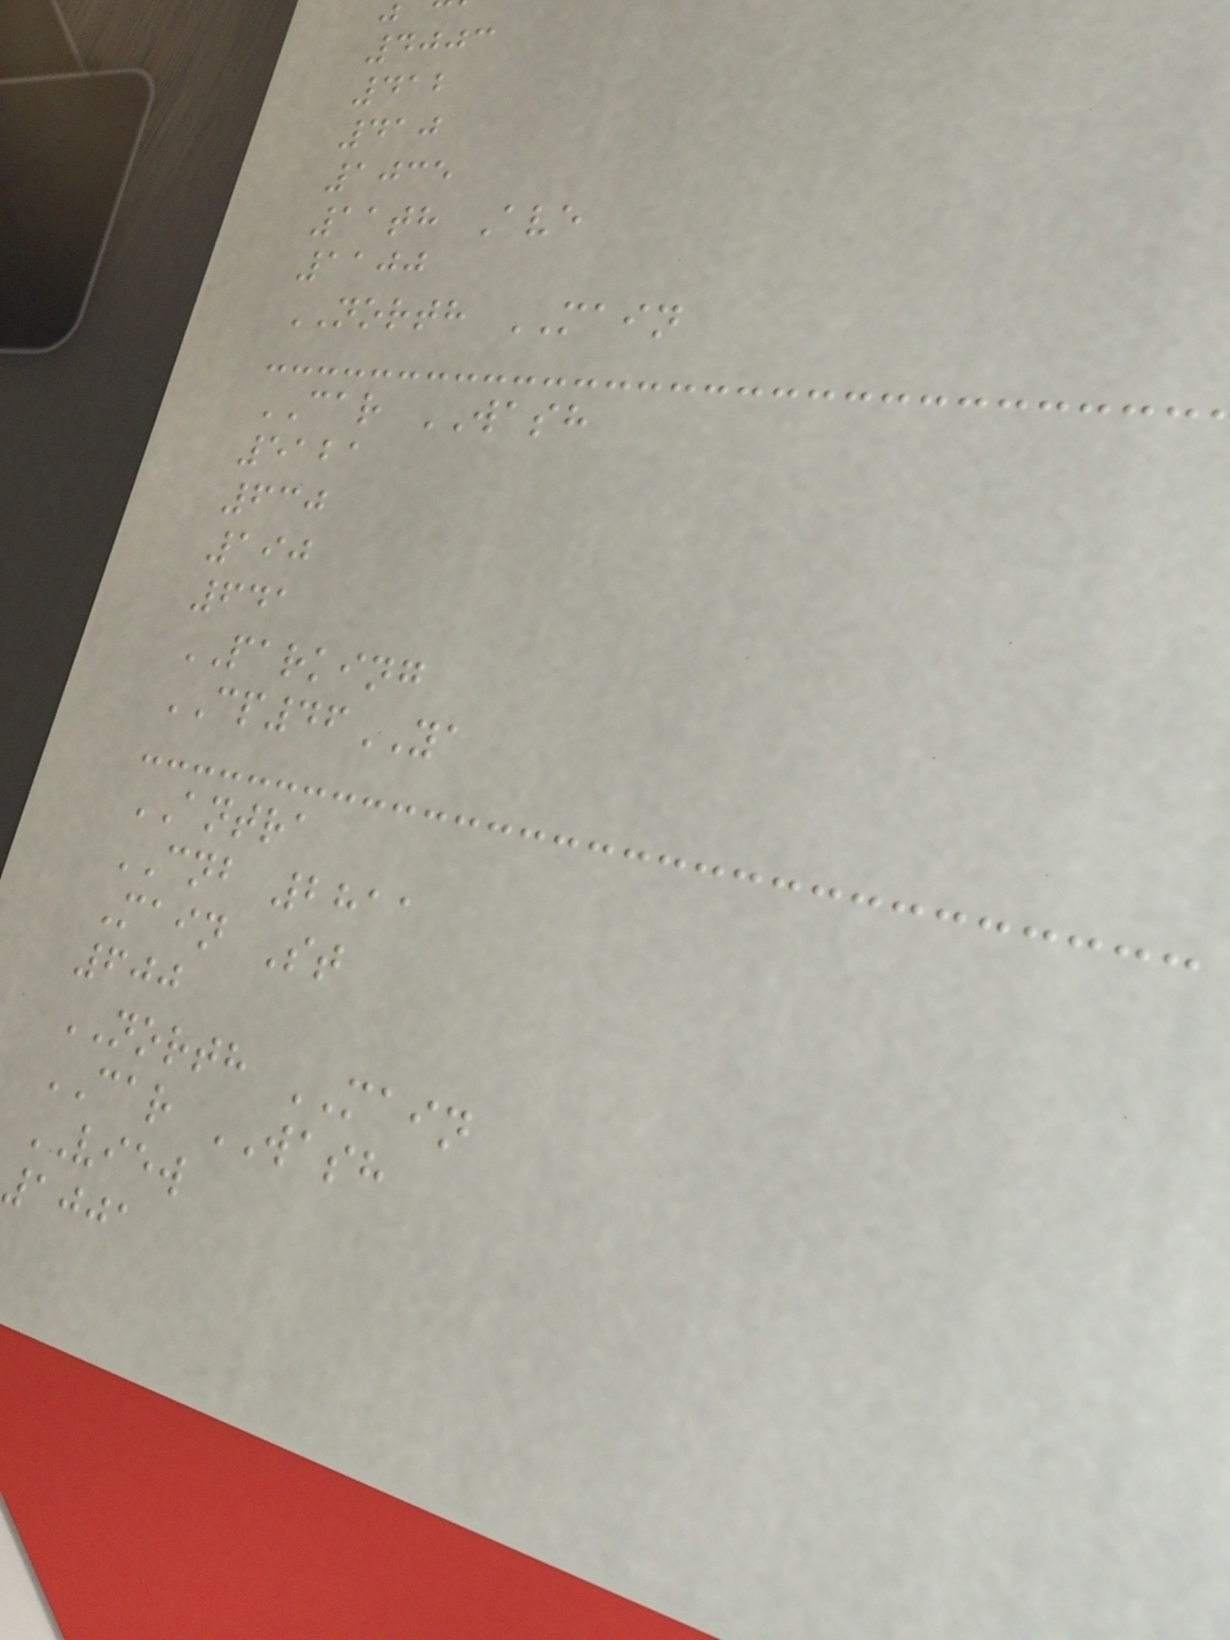4003
412
410
1035
11th Ave
1100
NORTH MAIN
CAR WASH
5121
630
190
641
PARKING
CP46YA
ANTRA
CNB 2811
Main St
600
NORTH MAIN
CAR WASH
VIEW
1001
